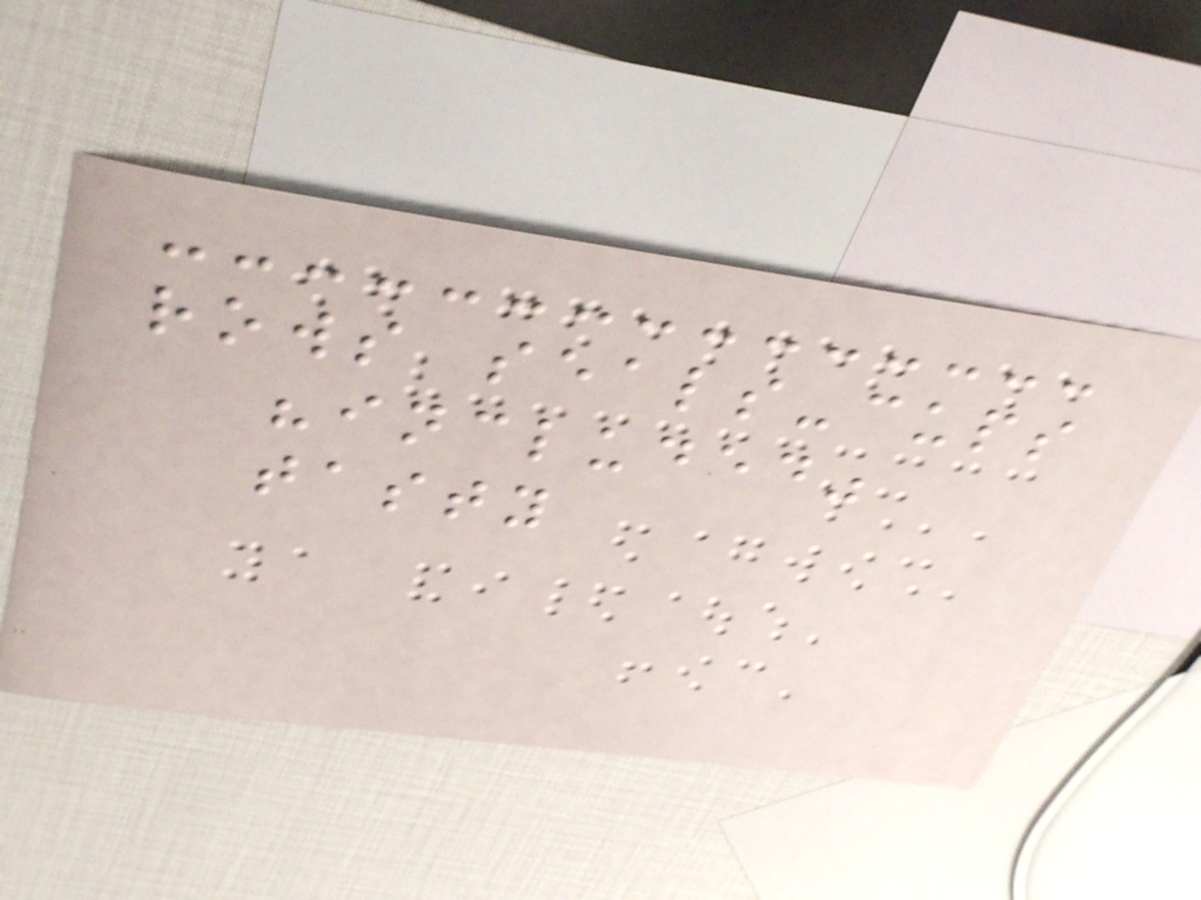rows seals-cups
"included"
tasty
